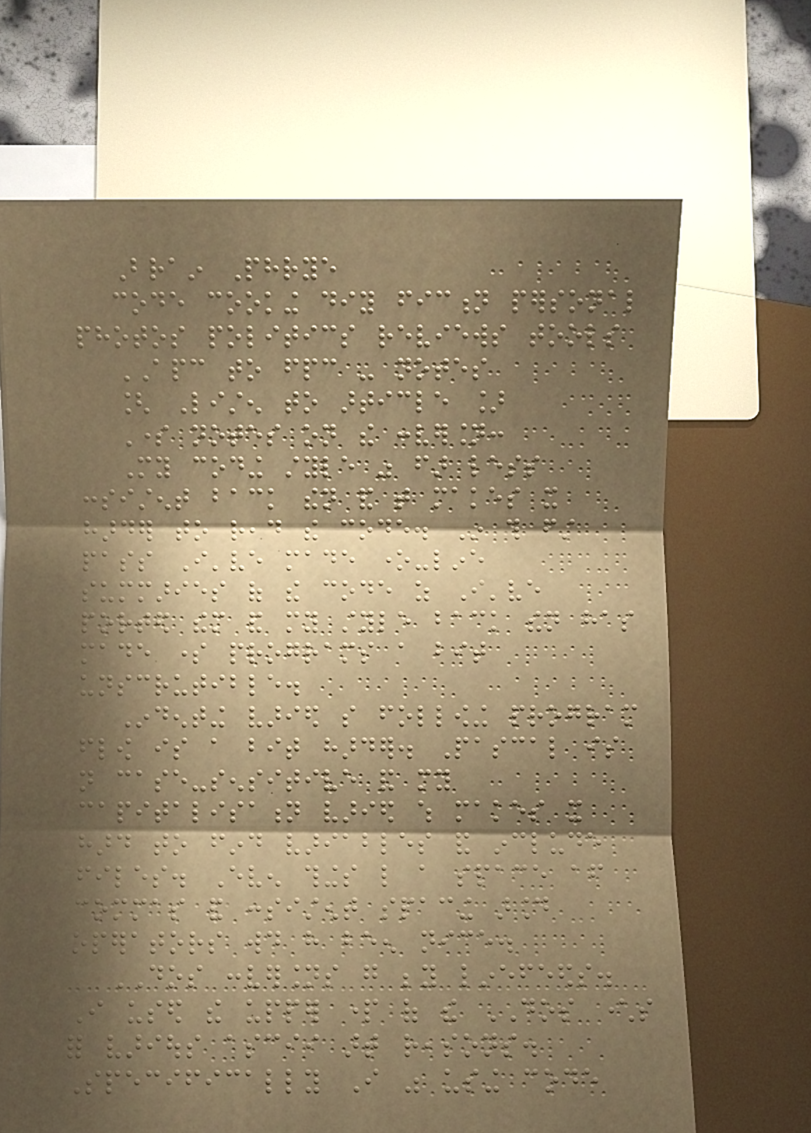Brain Phrye
code cooking diy fiction personal
photos politics reviews tools
APC to fpc - notes
[ Listen to article ]
Some notes on the conversion:
My coding style was far less
consistent back then and that makes it
harder to read the code. In this first
pass I've made one-line
summaries of the code as I've
ported them and my style back then has
made some programs a bit
unscrutible.
Indenting varied so following program
flow is a bit harder. Pascal is
not case-sensitive and my
capitalisation varied which makes it
hard to find variables and include
files. Even things like a space after
commas and consistent spacing around
operators would have been nice.
DOS conversions go beyond linefeeds.
I used the upper part of the DOS characters
for various ascii art reasons.
Specifically I was using code
